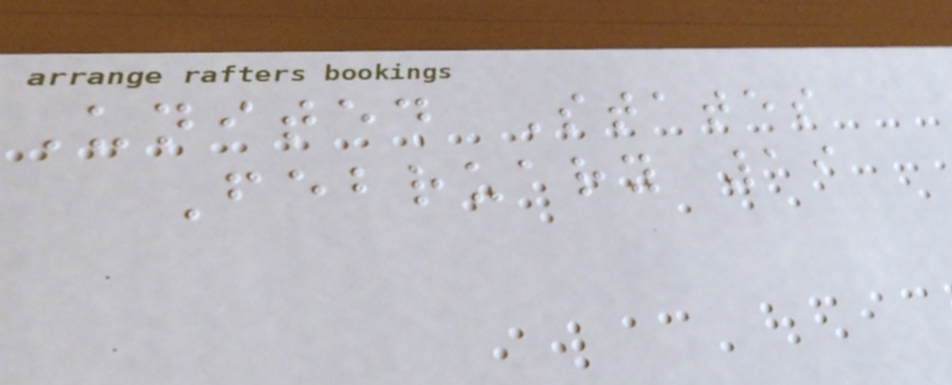United States
February 19
